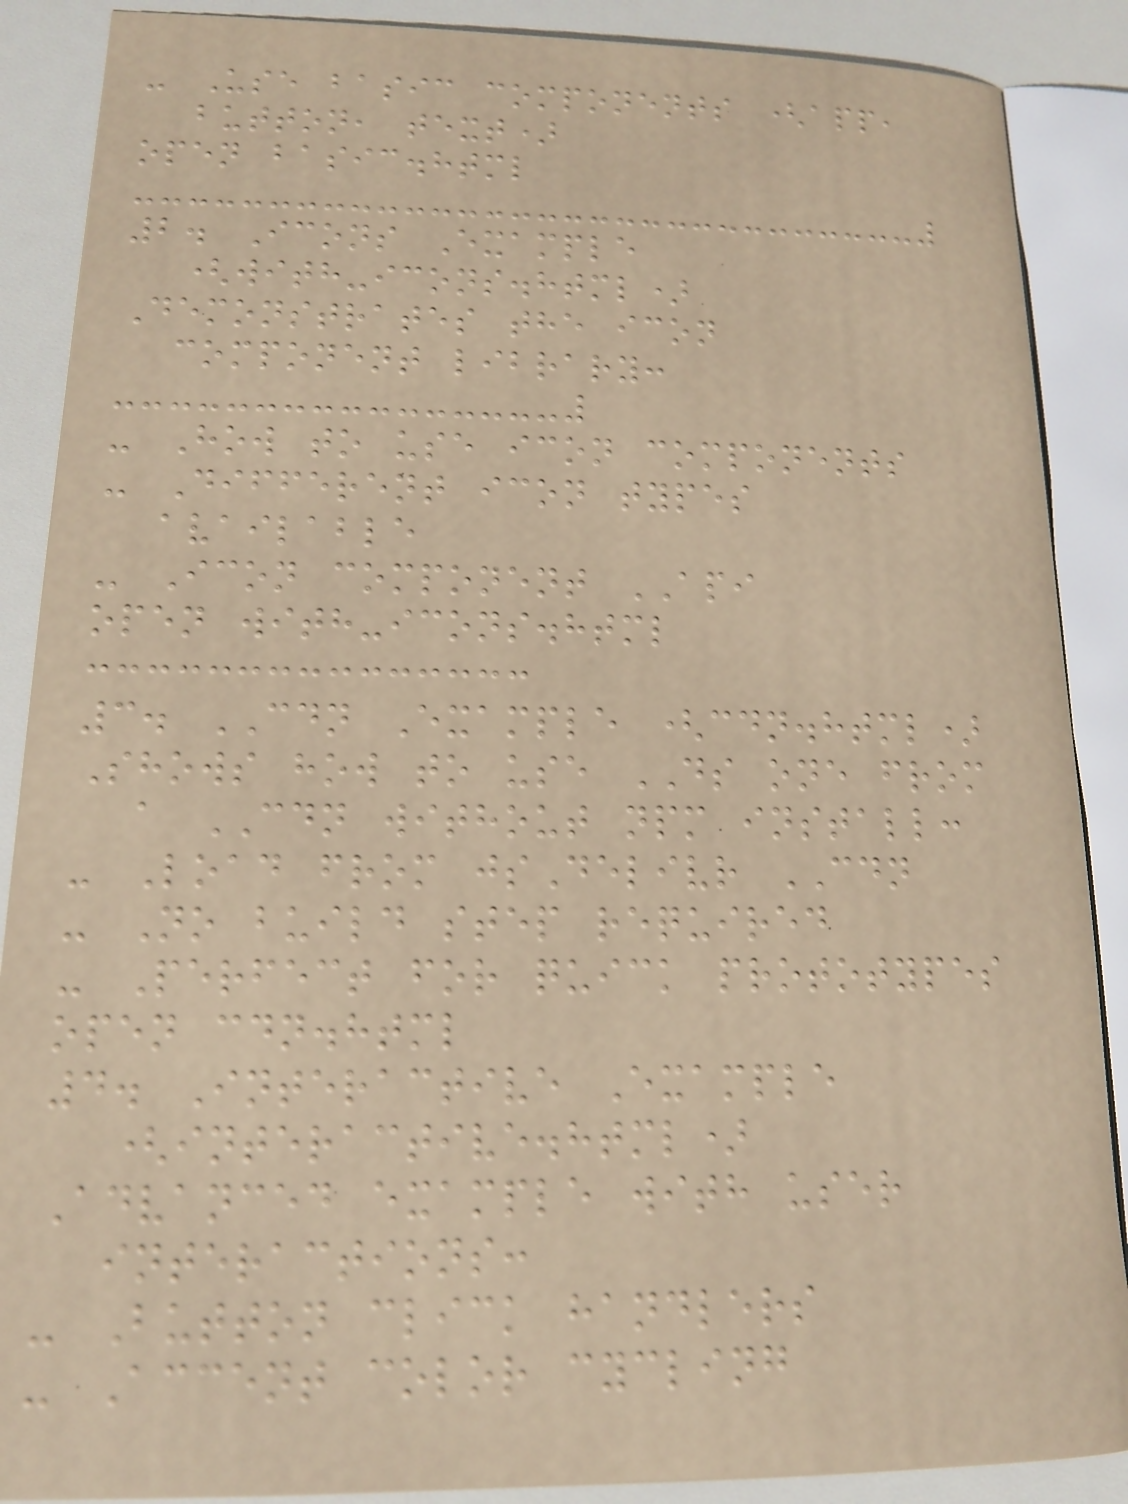- Use basic components (app,
button, text)
open basic.html
2. Icons Example
(with-icons.html)
Demonstrates the icon
component library:
- How to use icon components
- Different icon types
available
- Icon component API
open with-icons.html
3. CDN Example (cdn.html)
Shows how to use DS one from
a CDN without npm install:
- Load from jsDelivr CDN
- No build step required
- Perfect for quick prototypes
open cdn.html
4. Interactive Example
(interactive.html)
Advanced example with user
interactions:
- Button click handlers
- Accent color cycling
